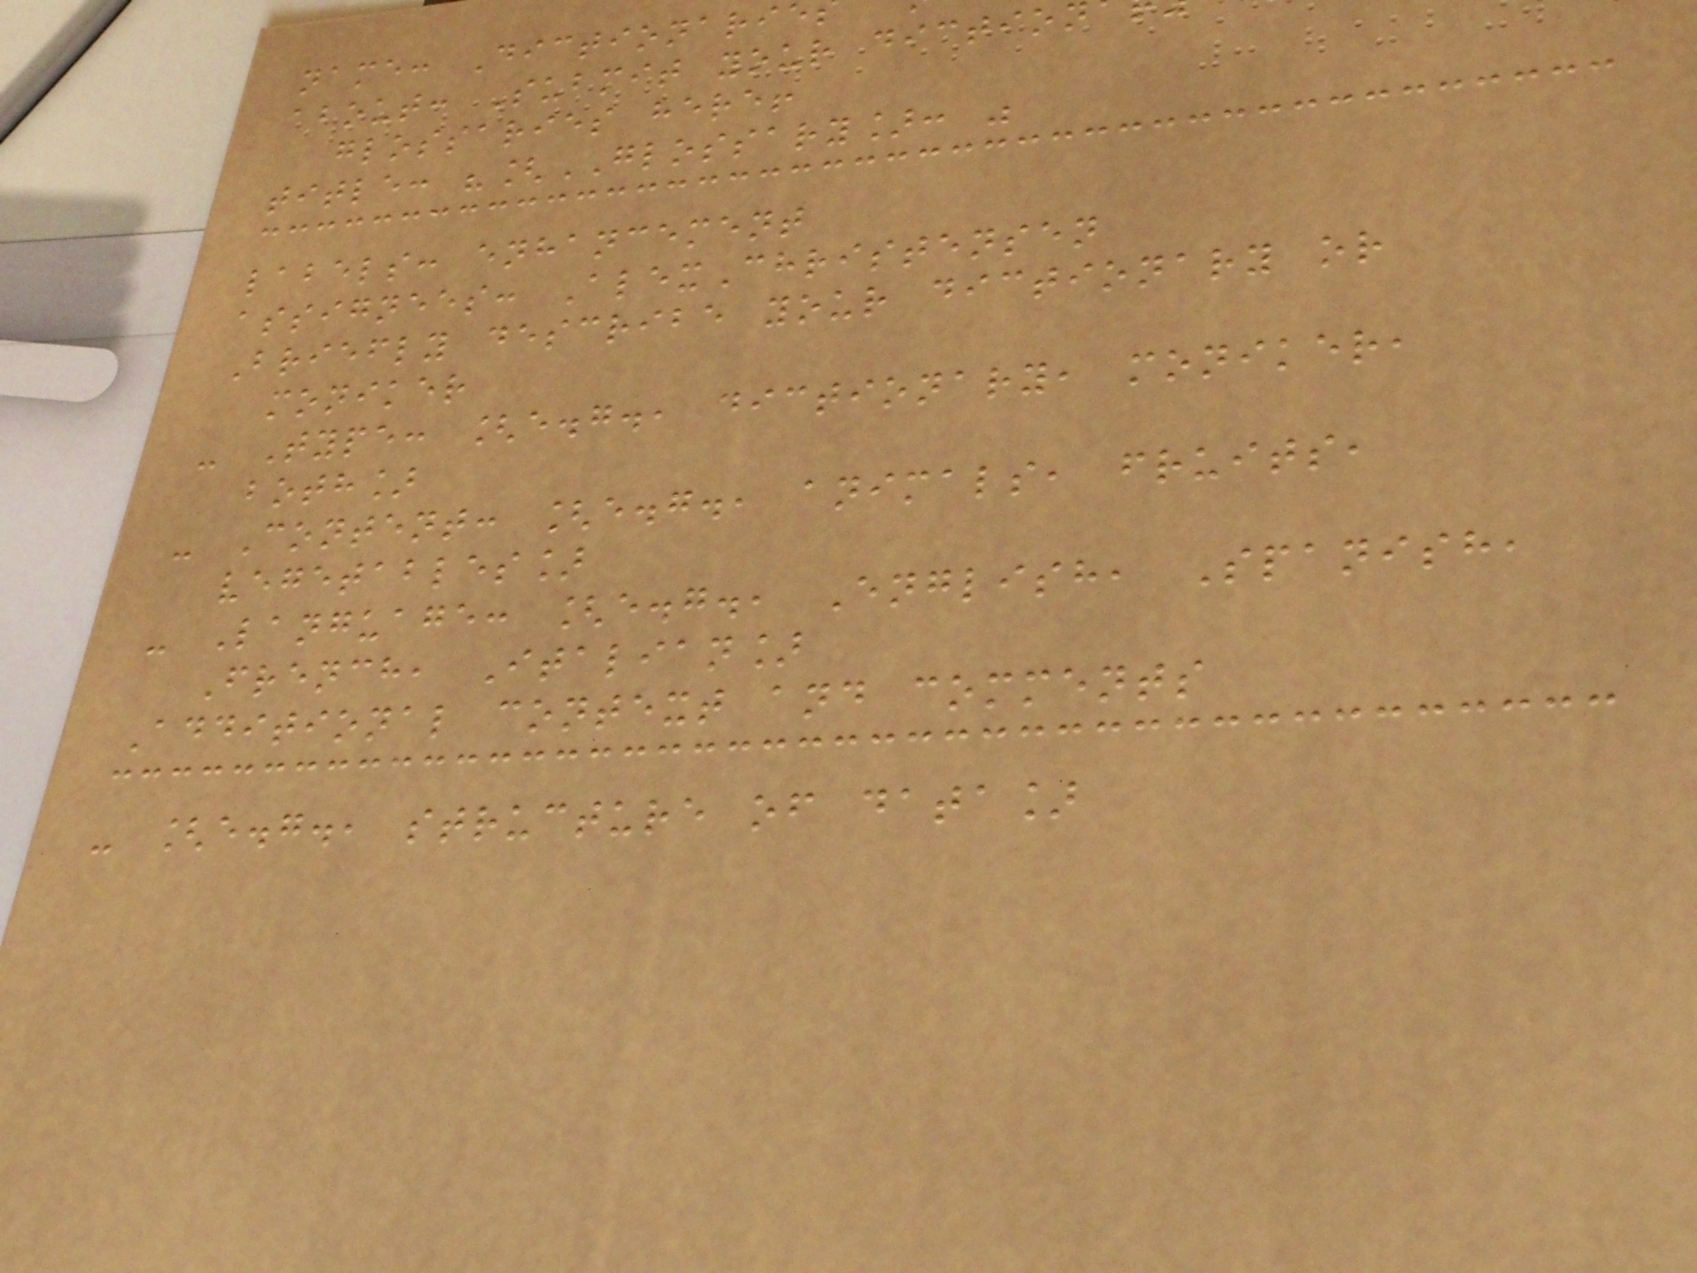name: Dictionarie
about: Submit your diction
glossaries here!
title: "[GLOSSARY]: "
labels: enhancement
assignees: AlexChristensen
Briefly describe your dictionary or
moniker
- Type: [e.g., dictionary, moniker,
both]
- Content: [e.g., animals, fruits,
vegetables]
- Language: [e.g., English, Spanish,
French, Italian]
Additional context and comments
- [e.g., structure of data]
